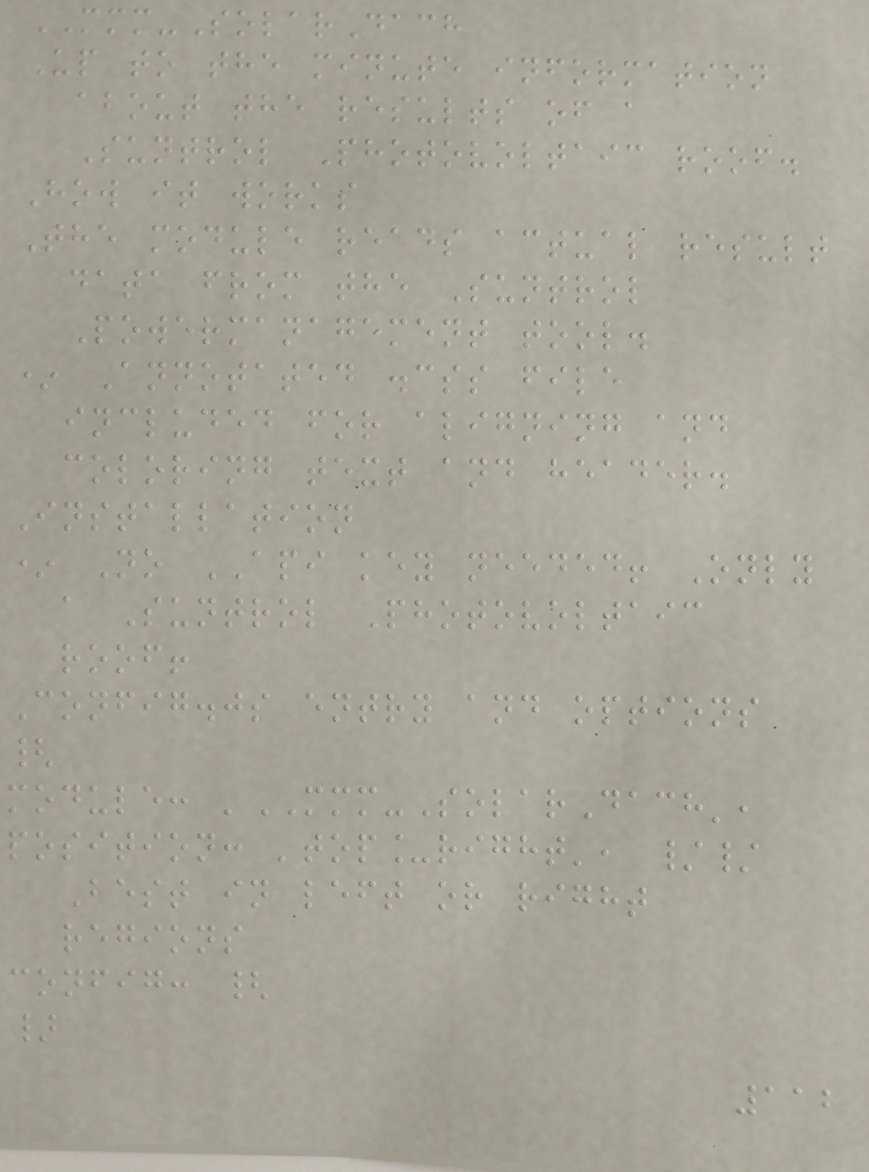MMM-SolarDach
Up to the minute information
about the results of a
Suntrol Photovoltaic roof.
How it works
The module reads actual result
data from the Suntrol
Powermanagement tool.
* Annotated .css file
included for aligning and
coloring text and header.
Installation
* No API key needed! Only
a Suntrol Photovoltaic
roof!
Config.js entry and options
{
module: 'MMM-SolarDach',
position: 'top_right', //
Best in left or right
regions
config: {
}
112
